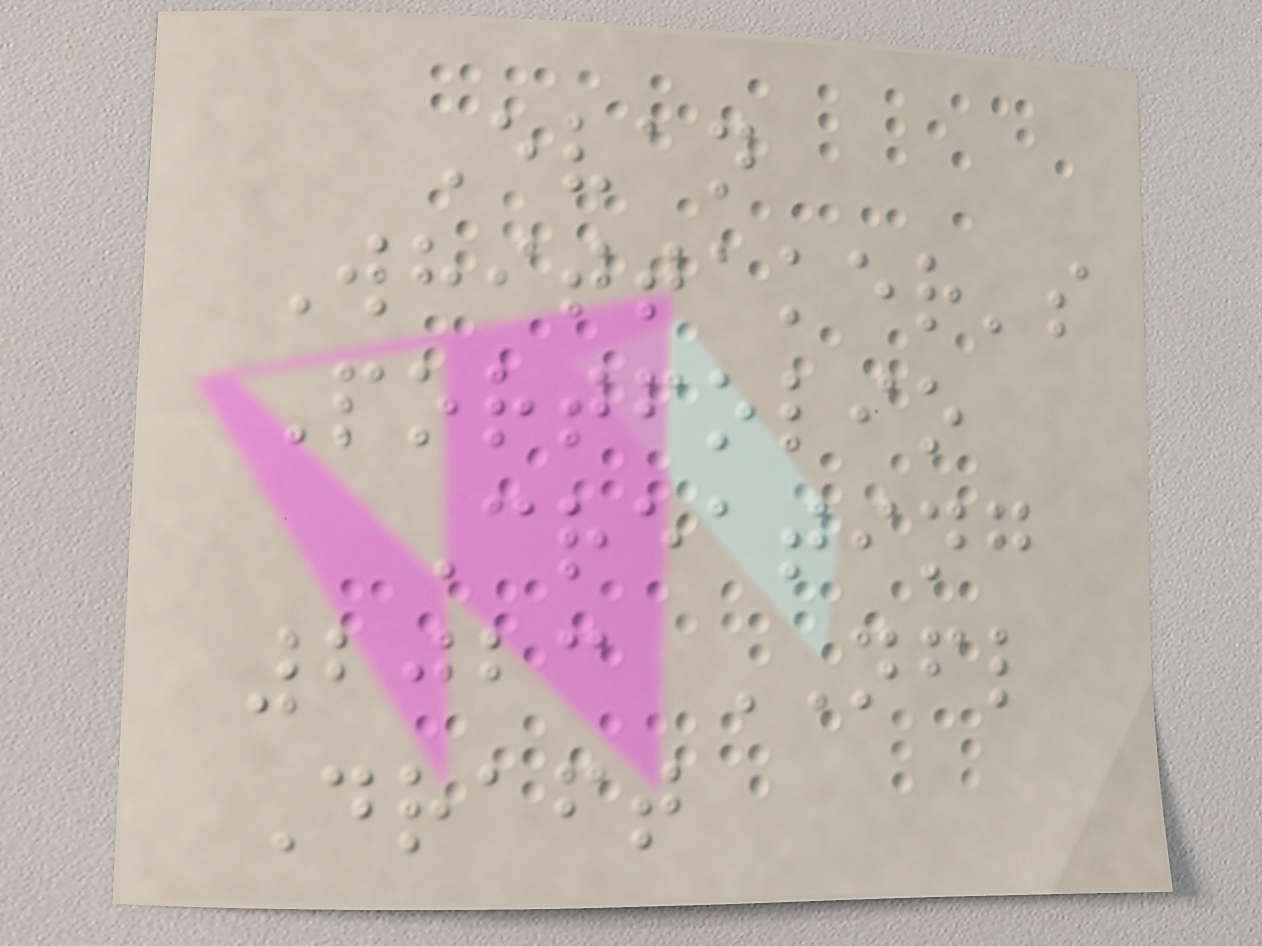Evan
Whittaker's
Portfolio
Creating
2023 NFL
Draft
